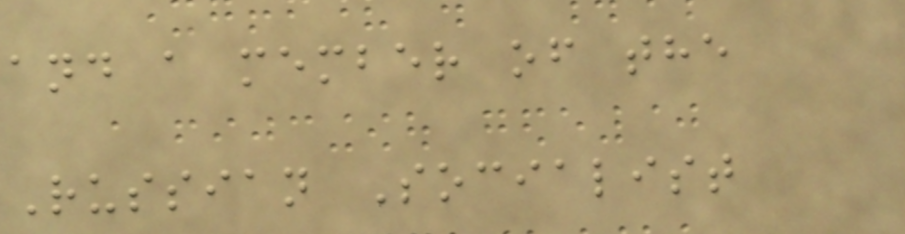and a member of the
Russian Socialist
